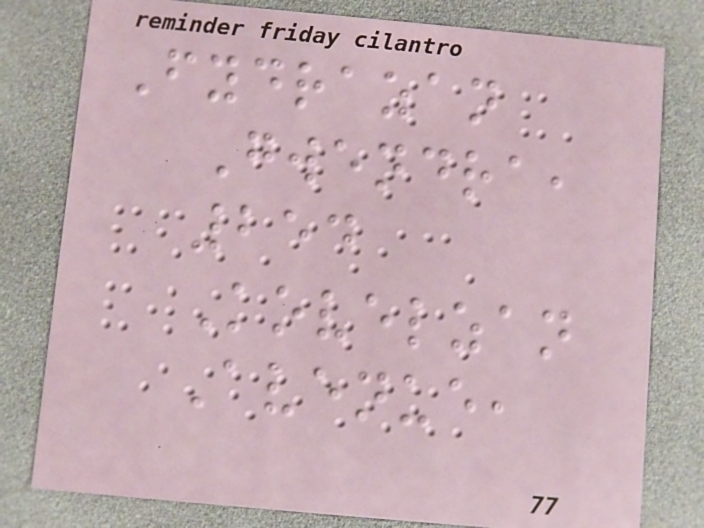Fydrazan
Gwendra,
254
Kovelzan
Avenue,
